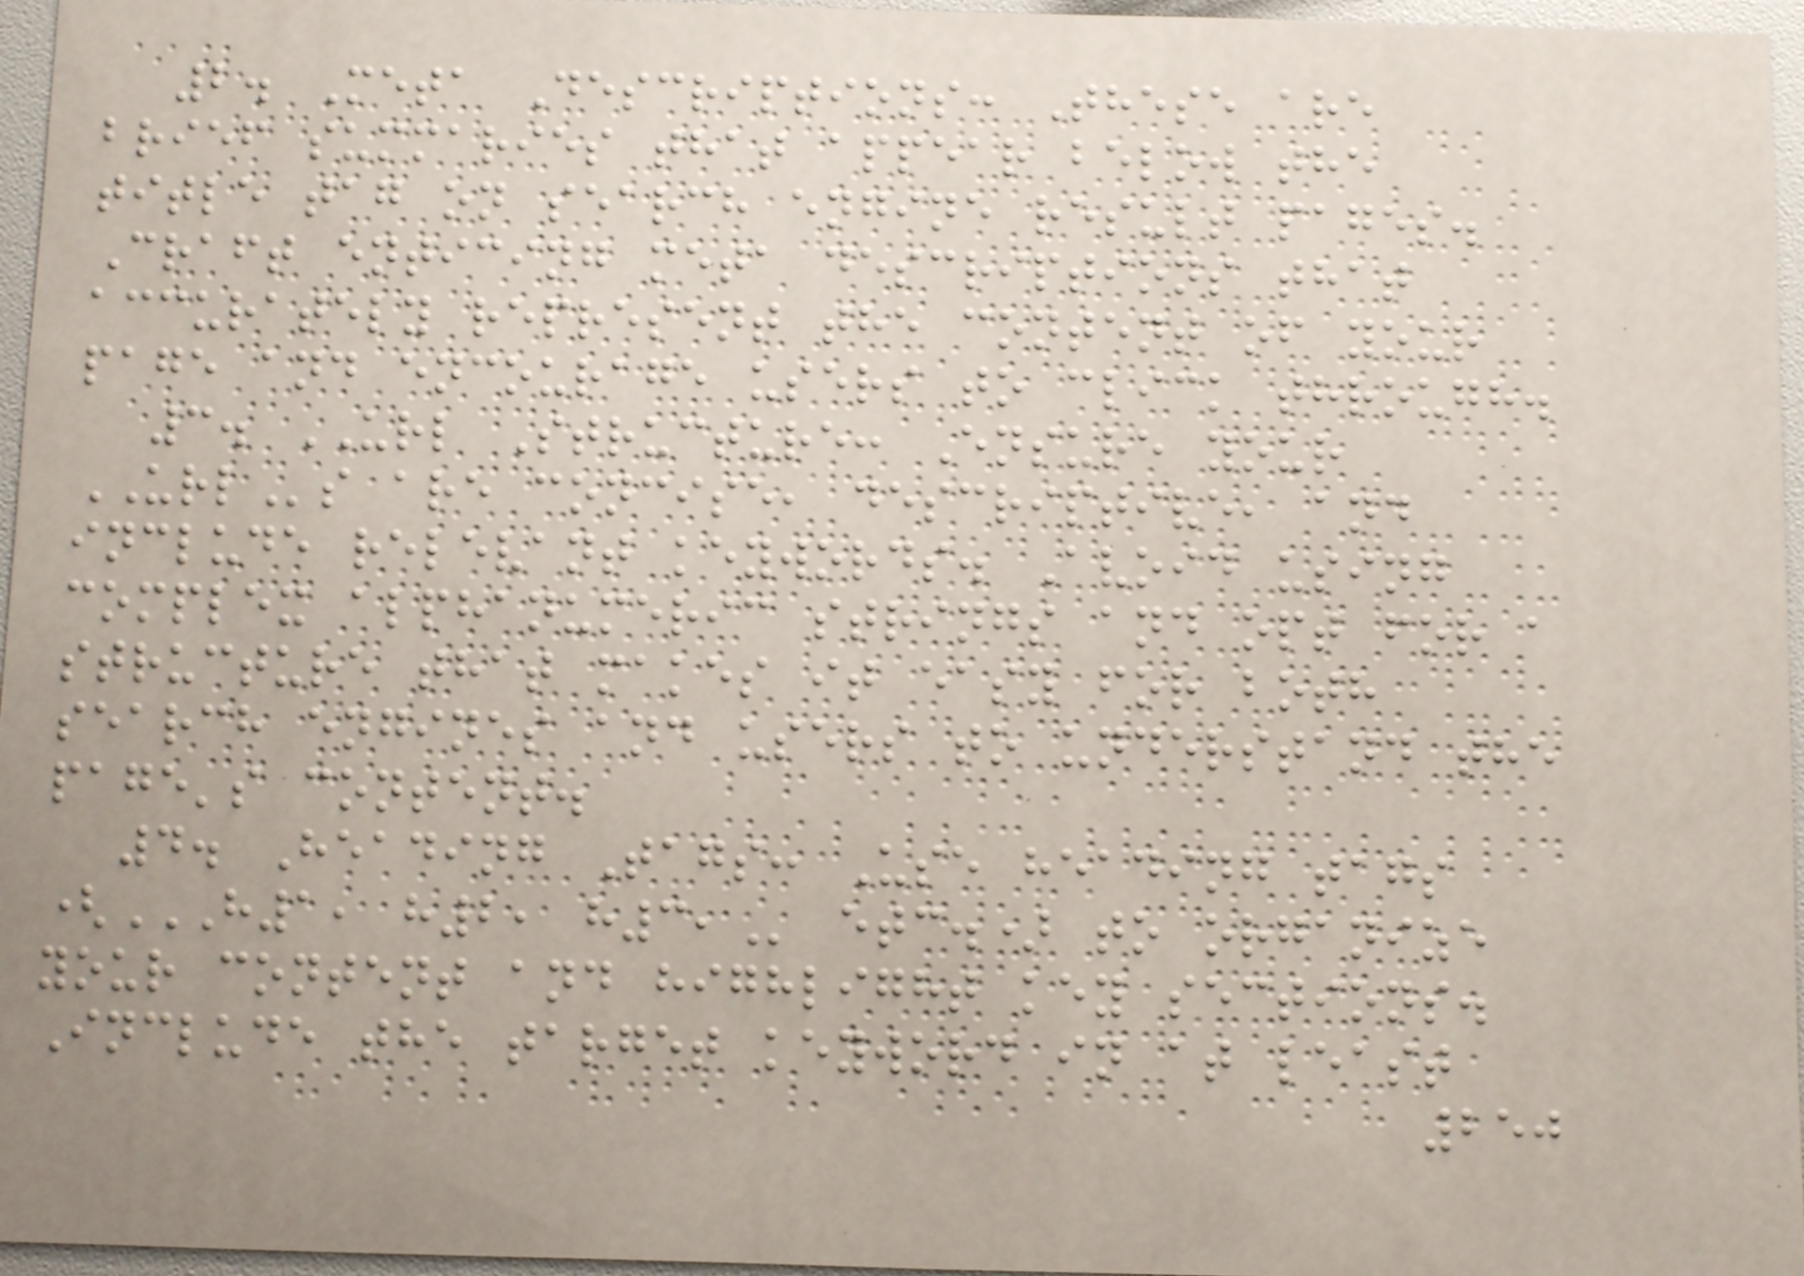2. Meta Descriptions: These are
brief summaries that appear below the
title tag on search engine result pages.
Craft enticing meta descriptions that
accurately represent the content of your
page and encourage users to click through.
3. URL Structure: Ensure your
URLs are concise, descriptive, and
include relevant keywords. Avoid using
complex alphanumeric strings and opt for a
structure that makes it easy for both
search engines and users to understand the
page's content.
4. Heading Tags: Use heading tags
(H1, H2, H3, etc.) to organize
your content and highlight key sections.
Include the target keyword in at least
250
